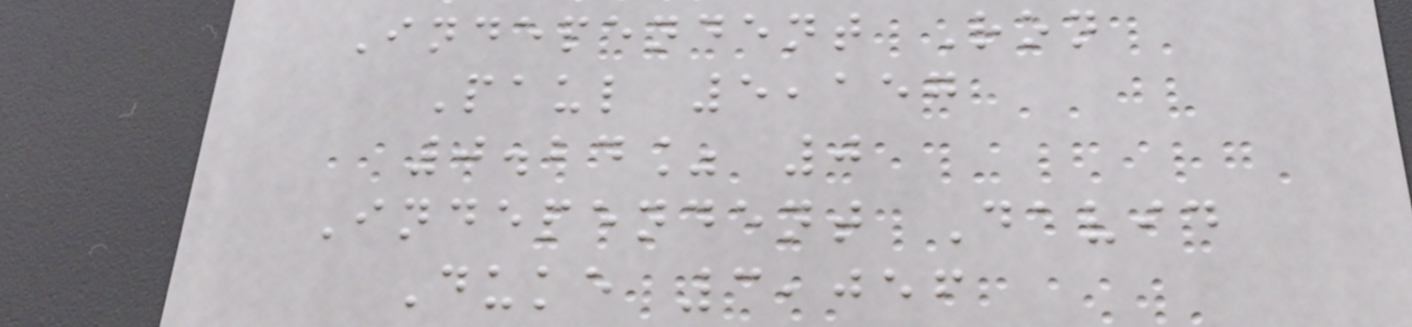Independent Ron
Paul 5,157
0.24% 0
Independent David
Duke 3,056
